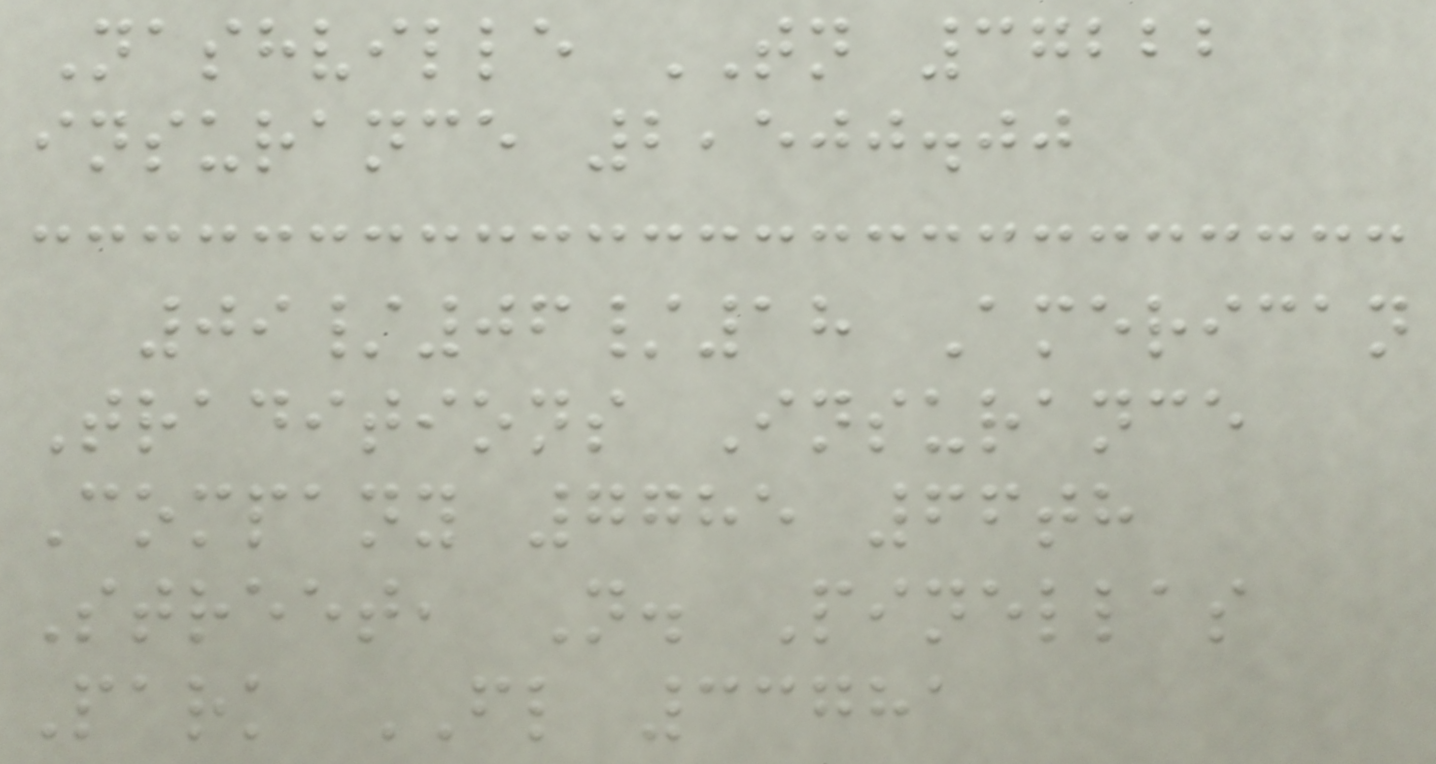Nashville TN 37222
insurance 2,500.00
09/06/18 American
Traditions Insurance
Company 7785 66th
Street, N. Pinellas
Park FL 33781
